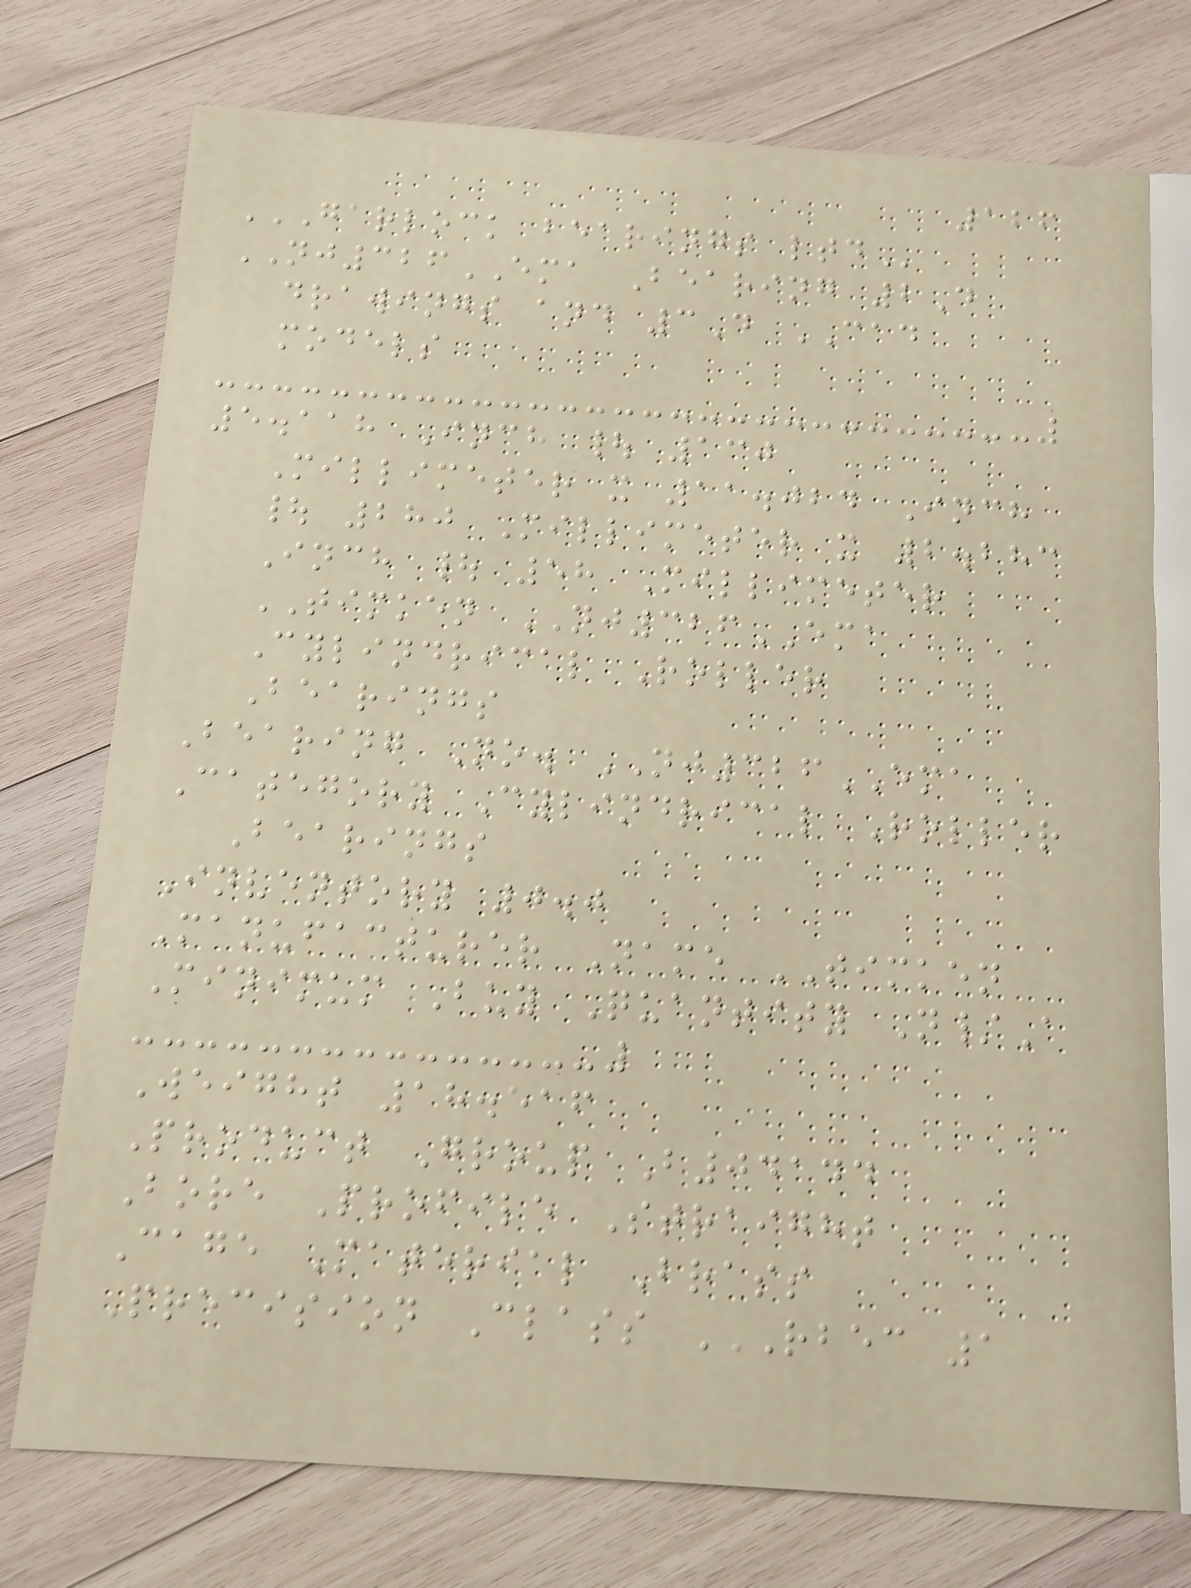126
GARLOCK BEARINGS LTD
NJ326EMA Bearing 2D
drawings and 3D CAD
models
5.118 Inch | 130
Millimeter x 11.024 Inch
| 280 Millimeter x 2.283
Inch | 58 Millimeter
TIMKEN NJ326EMA
Cylindrical Roller
Bearings
Bearing No. NJ326EMA
Category Cylindrical Roller
Bearings
Inventory 0.0
Manufacturer Name TIMKEN
Minimum Buy Quantity N/A
Weight 18.516
Product Group B04144
Bore Profile Straight
Cage Material Brass
Precision Class RBEC 1
